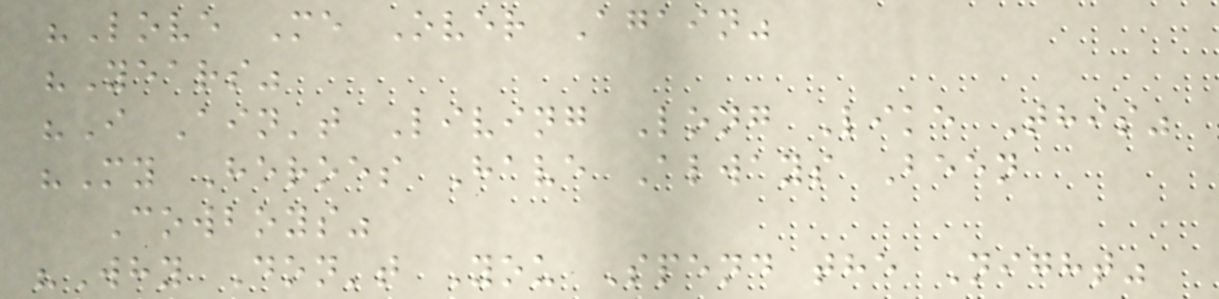"Love Me Over Again"
"Years"
"I Ain't Living Long Like This"
"My Heroes Have Always Been
Cowboys"
"Why Don't You Spend the Night"
